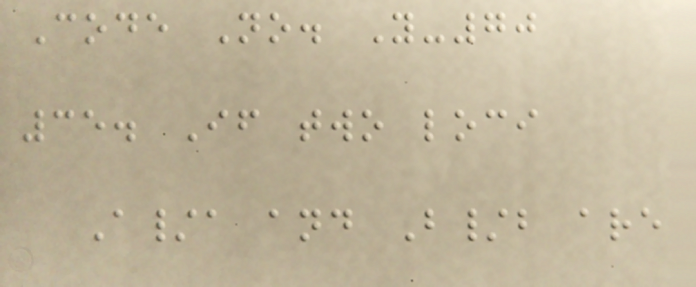Code No. Y-70
35. If two loci
A/a and B/b are
